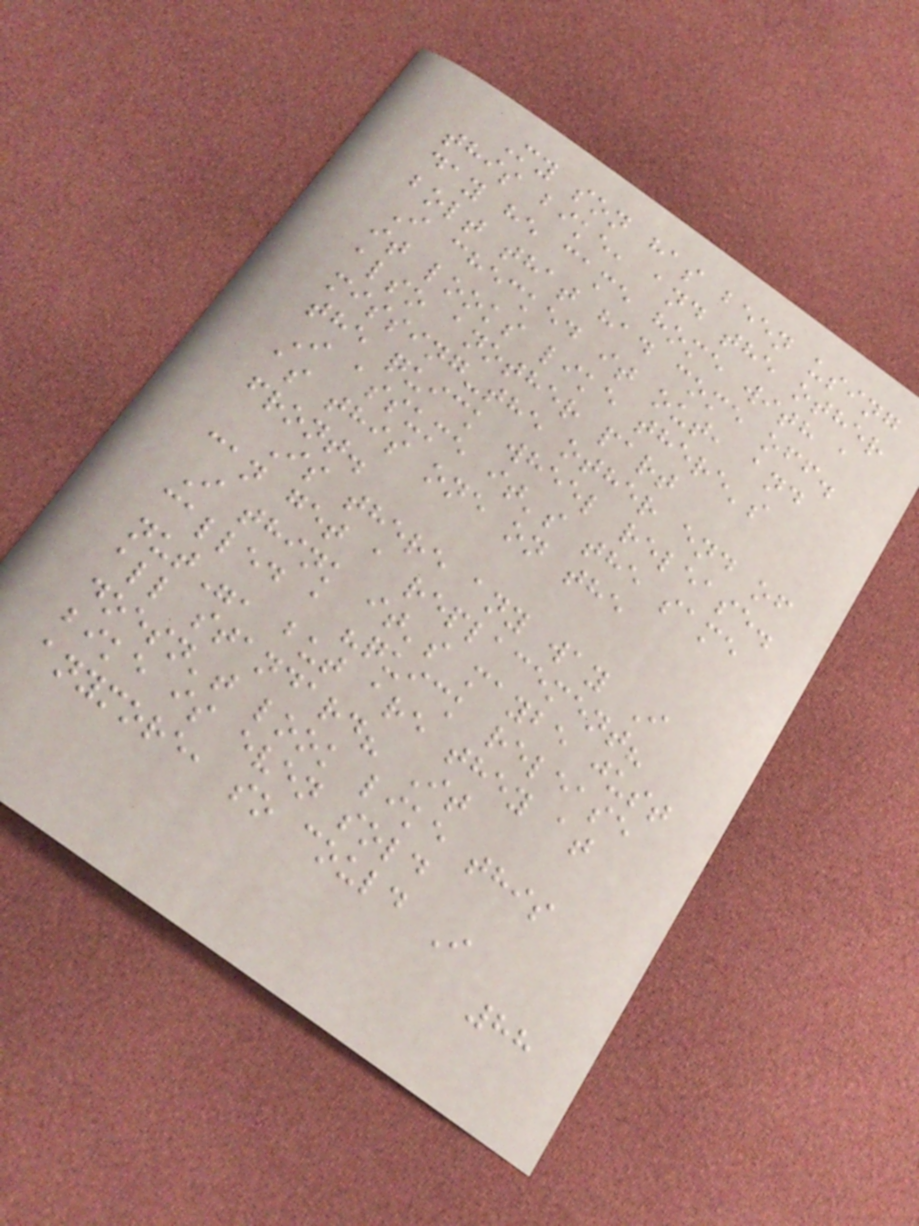My son has been using
this bike, and the other
day he came home with a
bolt that had come off.
I checked it out, and
it looks like there's
also another part
missing-the other end of
the quick wheel release.
I assume it's the same
as this one on the
front.
Is there any way I
can get a replacement?
I think it's maybe just
called a "quick release
nut", but are they at
all standard? It
doesn't look like this
bike is even sold
anymore, so could I
88
